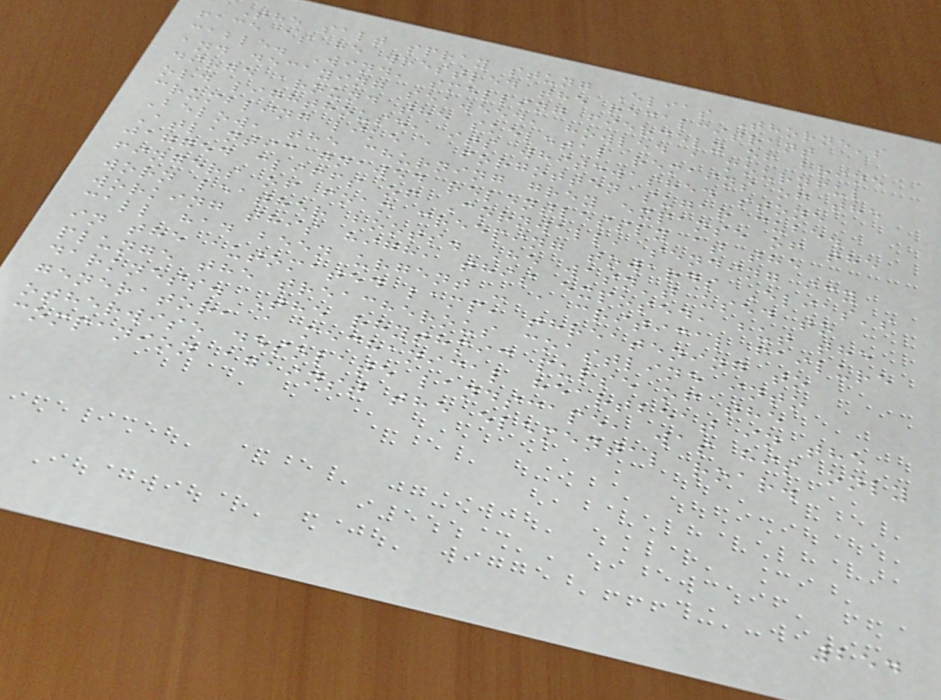The salt spray stung Elias Thorne's
face as he wrestled the recalcitrant
cable. Wind, smelling fiercely of brine
and decaying seaweed, howled a mournful
dirge around the skeletal remains of the
old lighthouse, its whitewashed stone
crumbling like a forgotten sugar cube.
Below, the churning grey expanse of the
Atlantic gnawed relentlessly at the
jagged cliffs of Cornwall, sending icy
fingers of foam creeping towards Elias's
worn leather boots. He wasn't used to
working this high, this exposed, but the
call had been urgent - a critical failure
in the automated lamp, threatening to
plunge the treacherous coastline into
darkness. The rhythmic pulse of the
generator, a mechanical heartbeat in the
otherwise desolate landscape, was his only
companion against the elemental roar.
254
